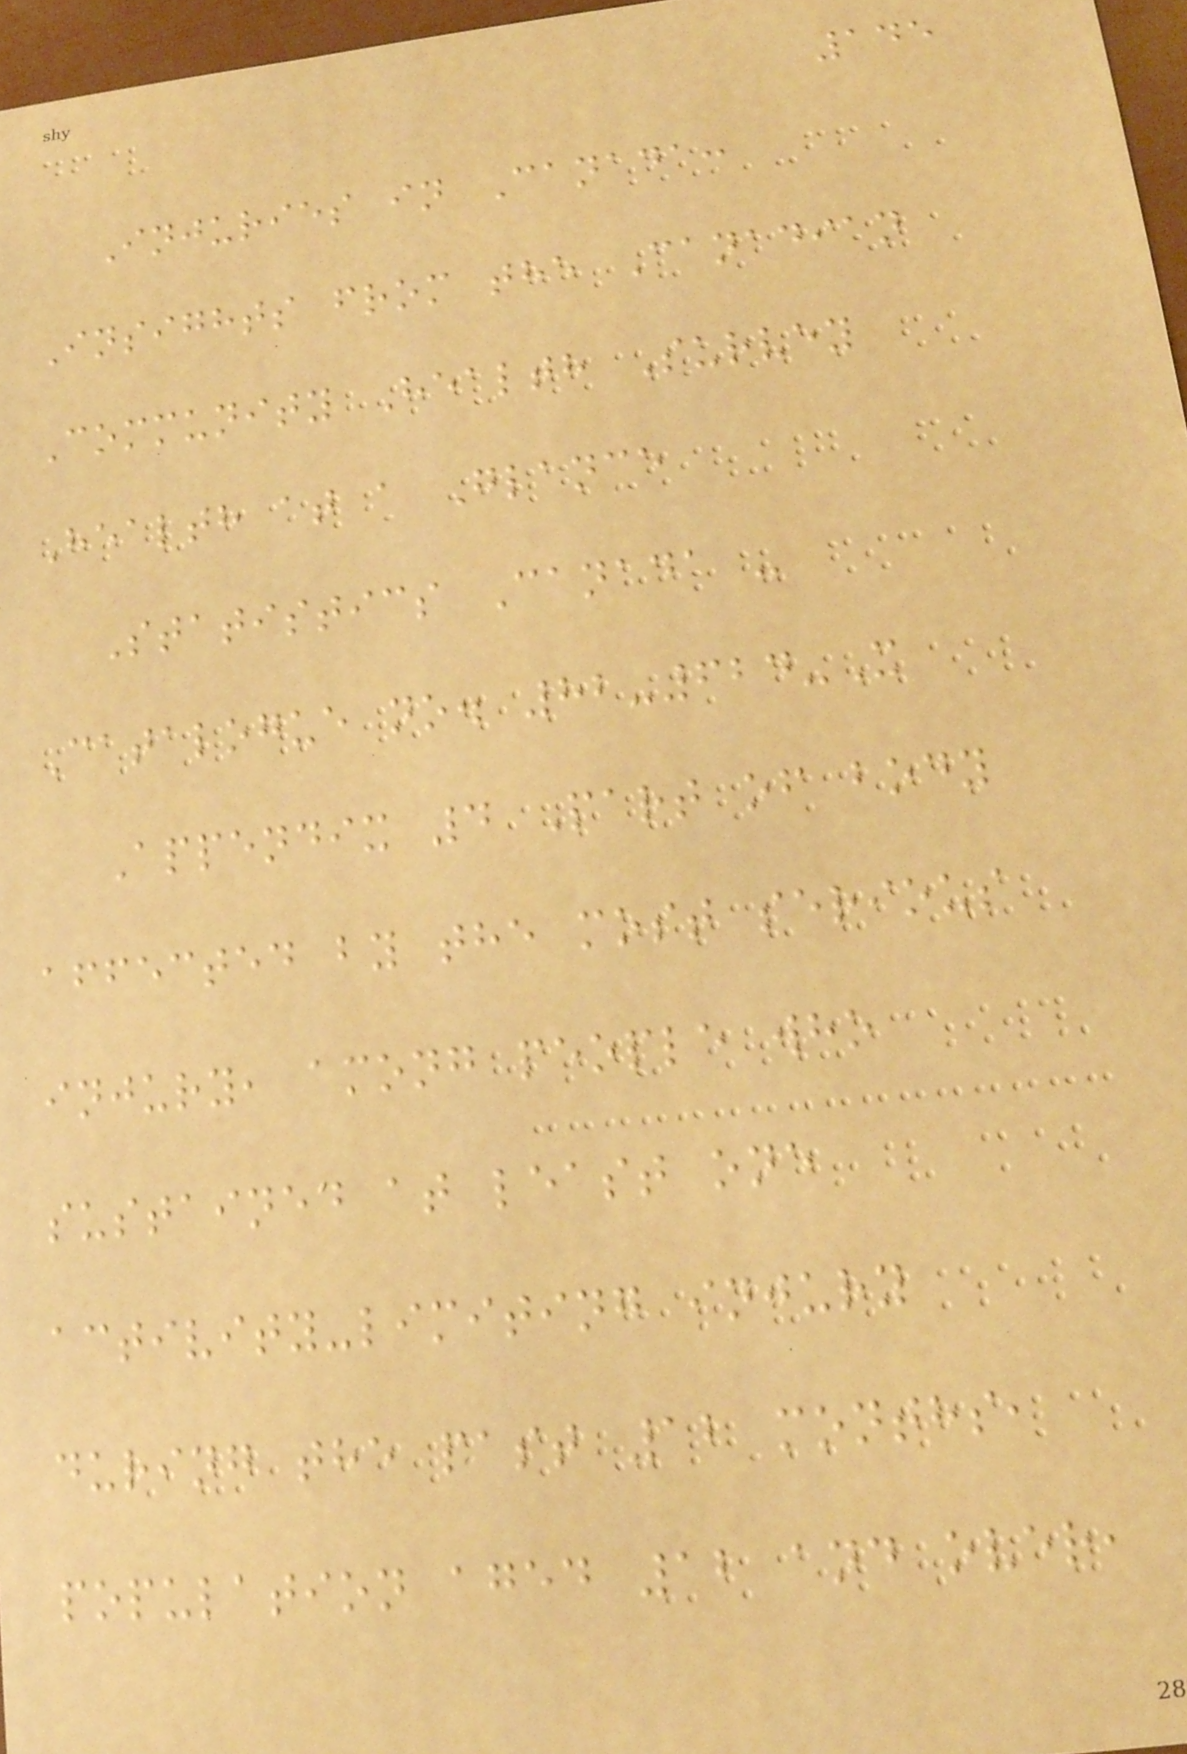145
Injuries in Canada:
Insights from the Canadian
Community Health Survey
Health at a Glance
Statistics Canada -
Catalogue no. 82-624-X
Appendix 4 Part of body
affected by the most serious
injury, among people who
sustained at least one
activity-limiting injury
during the past 12 months,
population aged 12 and over,
